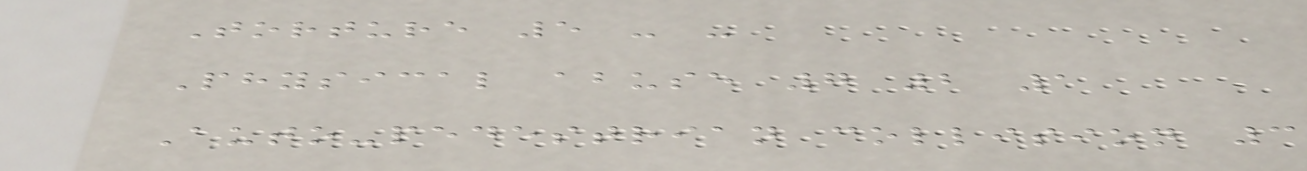Torture 5 - -
Physical abuse 7 2 1
Auto-pedestrian collision 3
